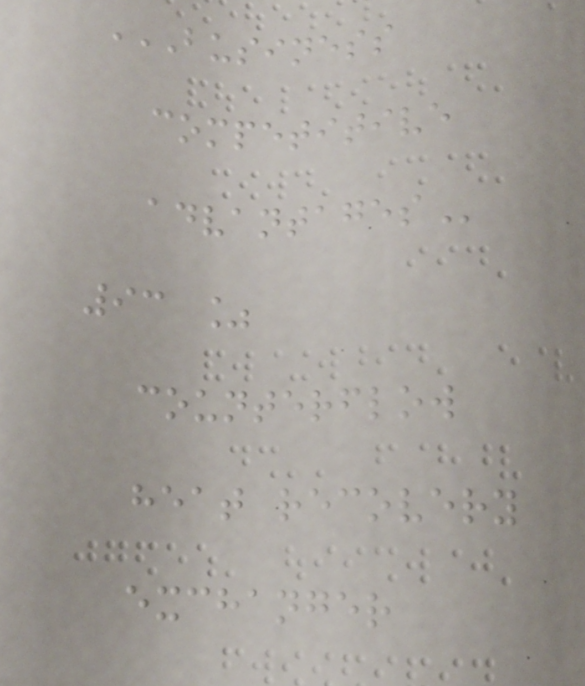BUSINESS
COMPETITIVE
ADVANTAGES
93 %
counterflow
heat recovery
exchanger
